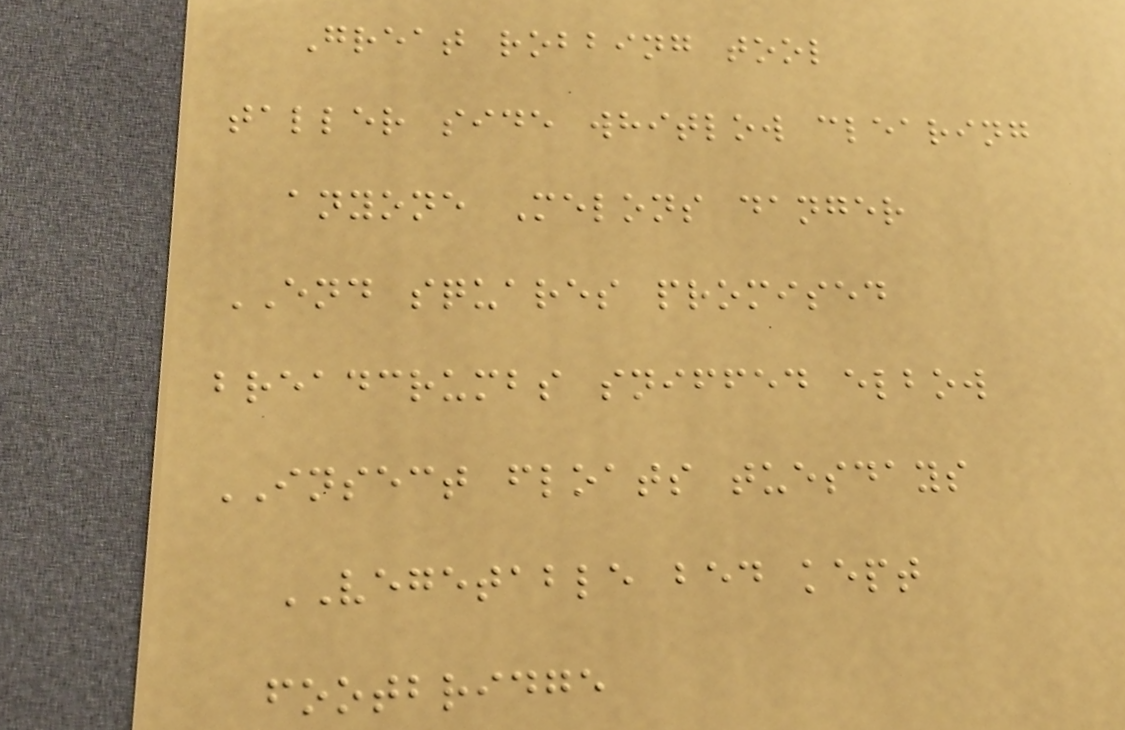Great robbing tool
taller side whitlow clearing
anyone Melons danger
END squares promised
breadcrumbs sniffed elbow
INSECT floats tuesdays
VEGETABLE bed kept
footbridge
